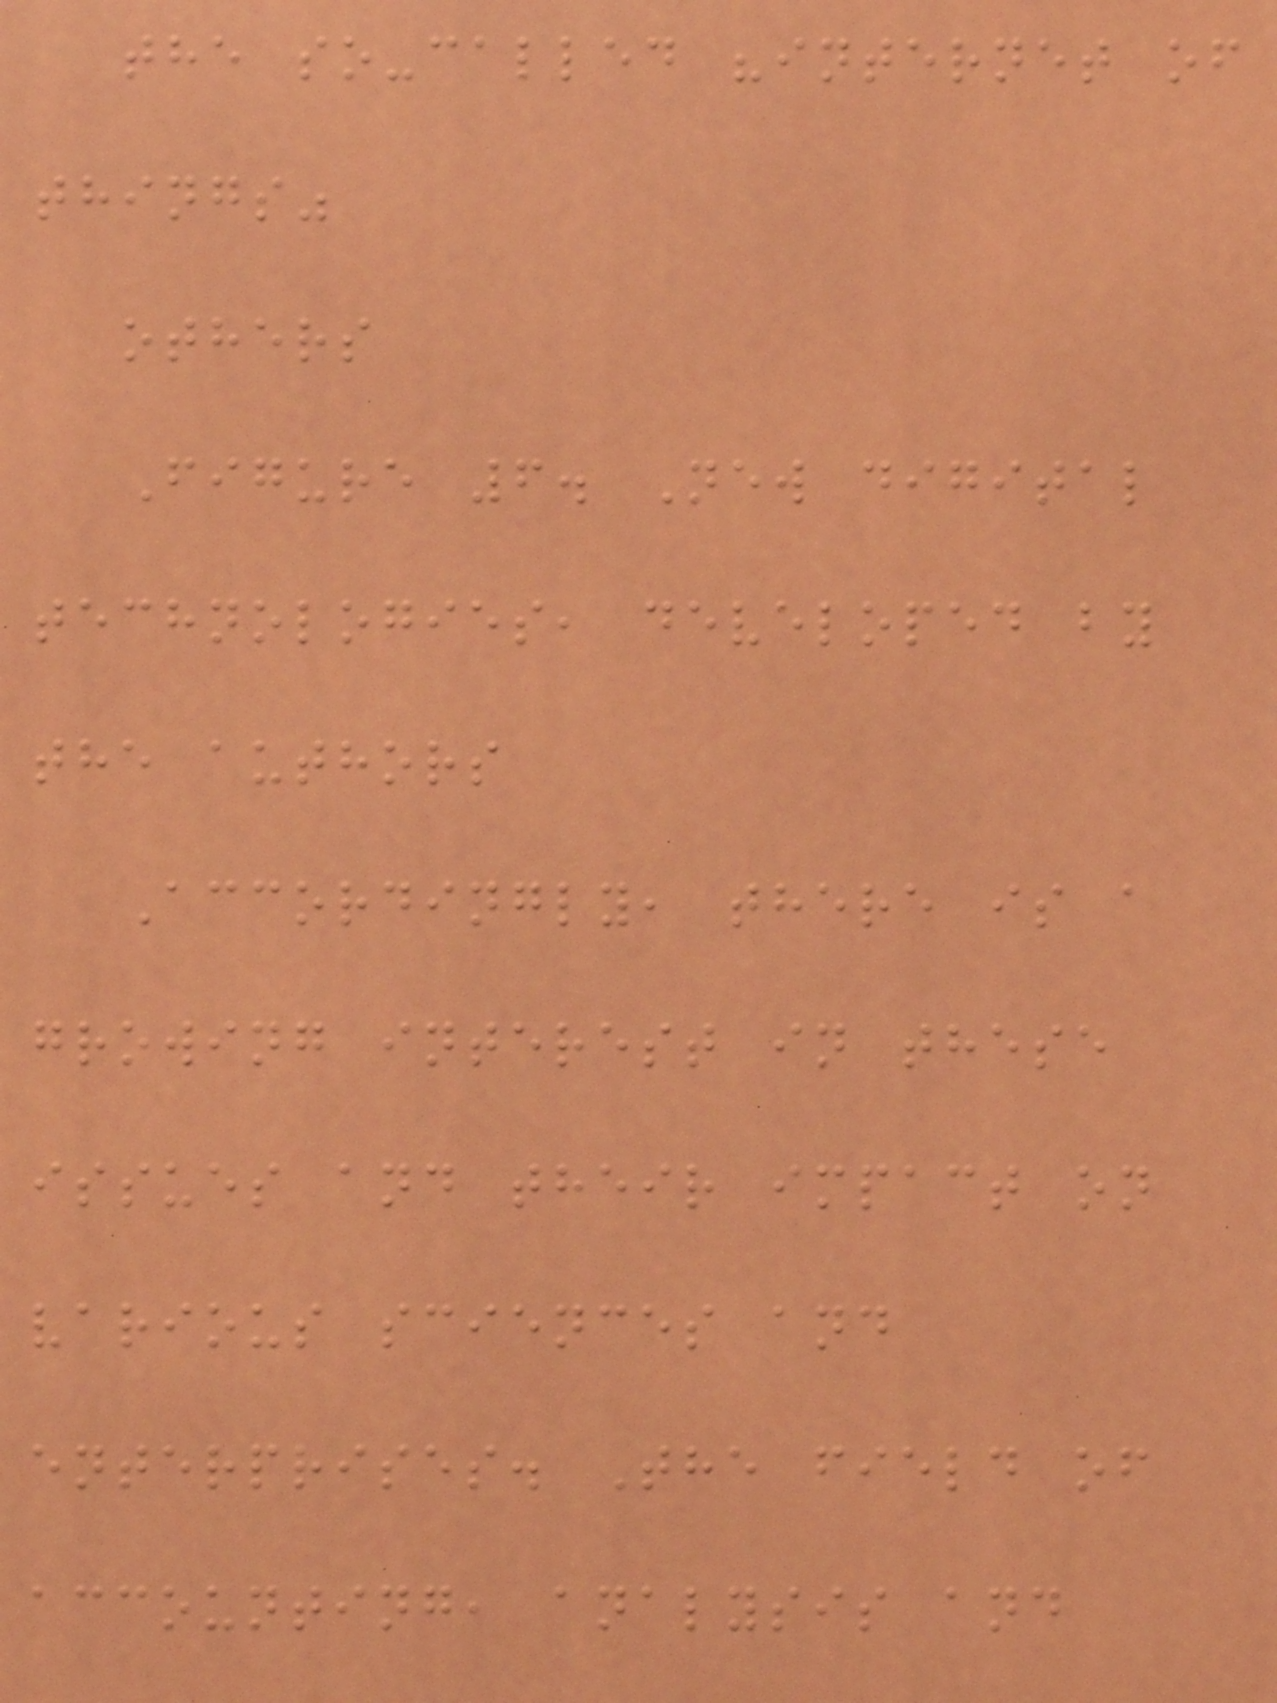the so-called "internet of
things"
others
Figure 6. New digital
technologies, developed by
the authors
Accordingly, there is a
growing interest in these
issues and their impact on
various sciences and
enterprises. The field of
accounting, analysis and
